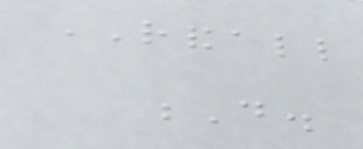RANDALL
D.
